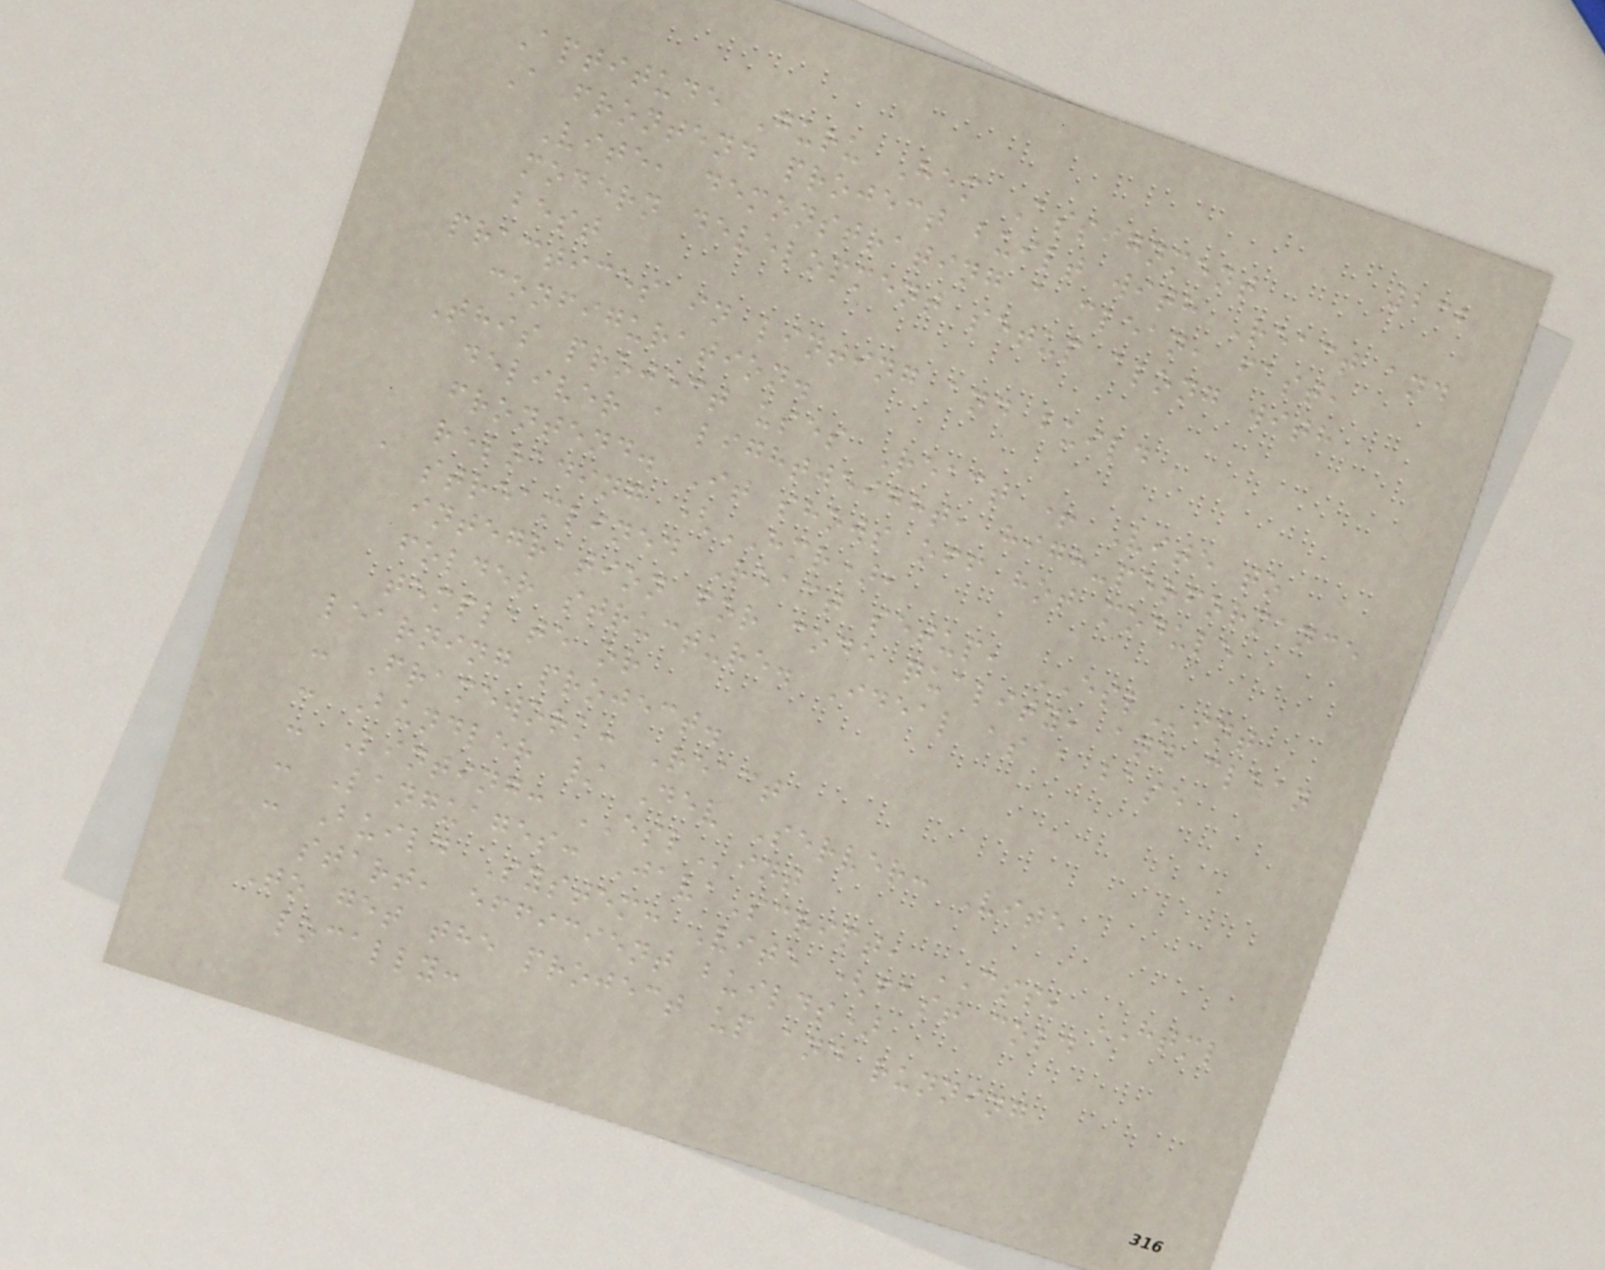232
Aptitude Guru Hem Assignment
A frontend project built with React and
Vite, demonstrating a clean, fast,
modern development setup along with
best
practices in linting and build
configuration.
This project uses React + Vite to
deliver a lightweight, high-performance
frontend. It shows off hot module
reloading (HMR),
a streamlined React setup, ESLint
integration for code quality, and clean
folder structure. Ideal as a base
template or
learning project.
- Framework: React
- Bundler / Dev Server: Vite
- Linting: ESLint
- Languages: JavaScript, CSS, HTML
- Build System: Vite (fast cold
start, efficient builds)
To get the project up and running
locally:
